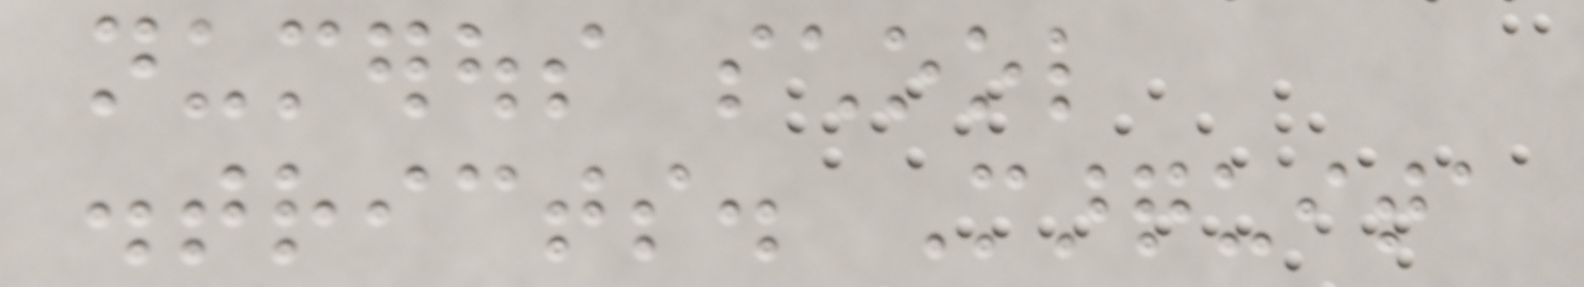numerous school
districts. Marquita
